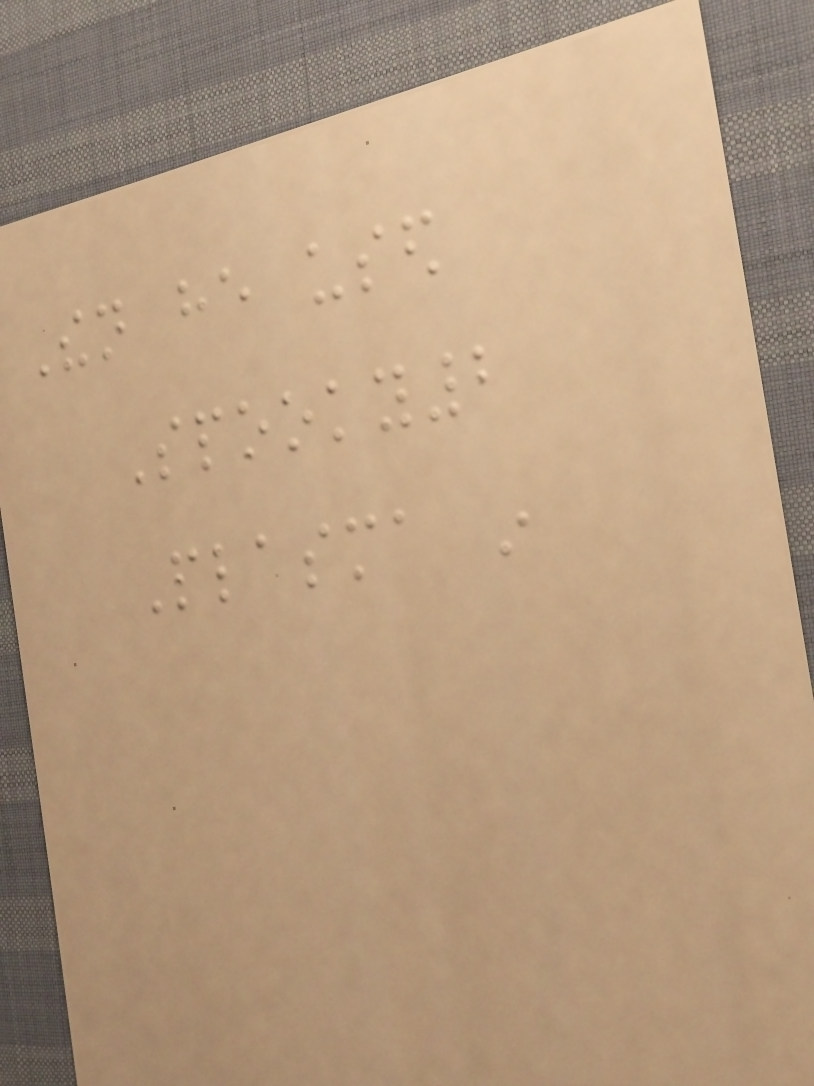Then he used
Spooky2
Plasma in
